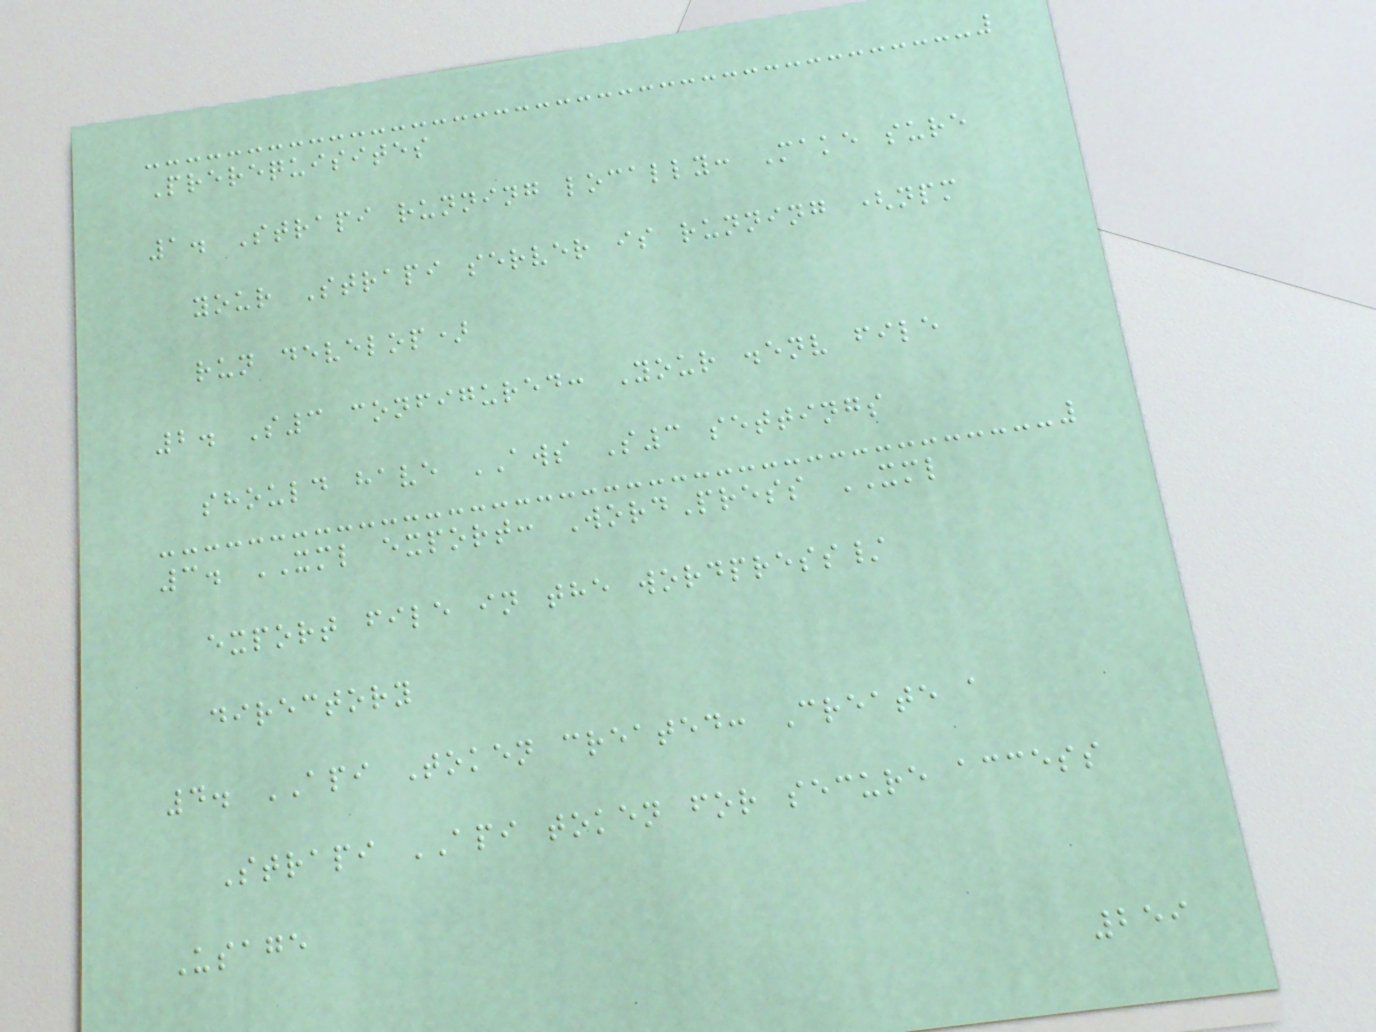Prerequisites
1. Strapi running locally: Make sure
your Strapi server is running (npm
run develop)
2. S3 configured: Your .env file
should have AWS S3 settings
3. XML export: WordPress XML
export file in the wordpress/
directory
4. API Token created: Create a
Strapi API token for secure access
Usage
259
